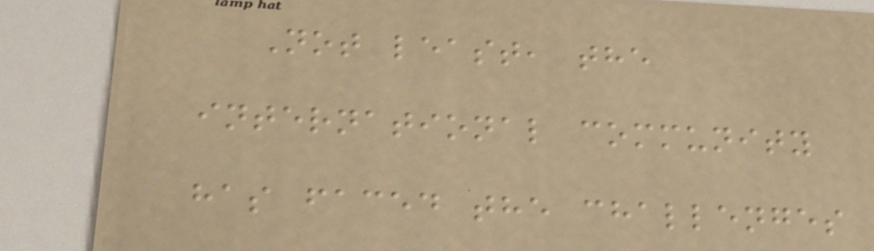Not least, the
international community
has faced the challenges
